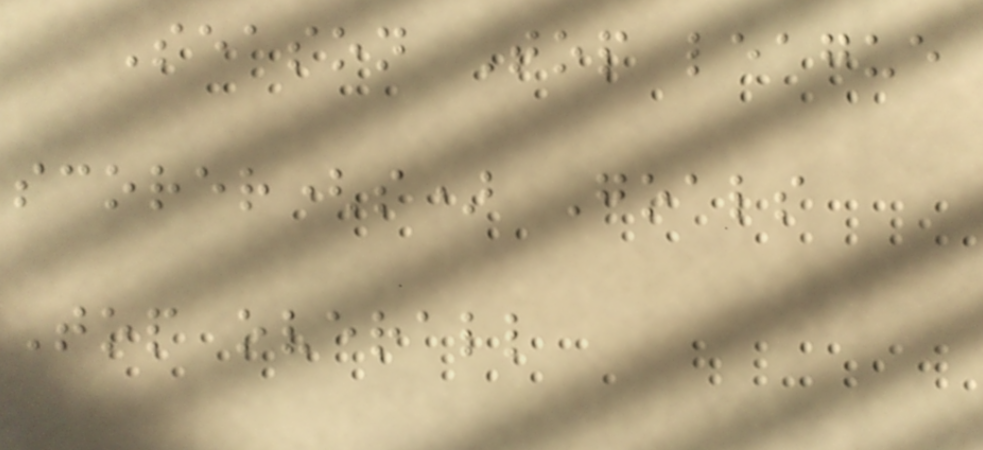Season Top league
scorer(s) Goals
Top overall
